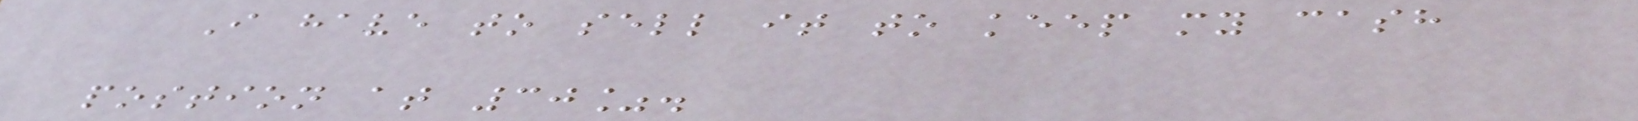I have to sell it to keep my cash
postion at 30%.
